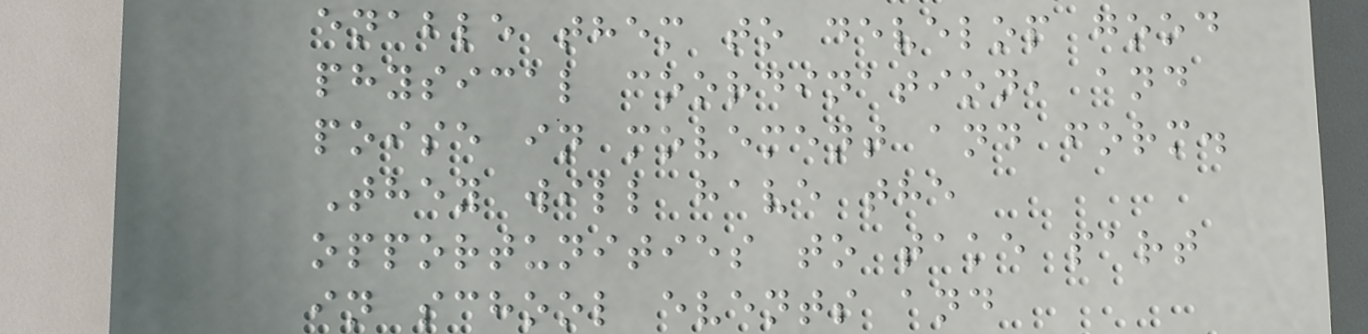enable them to develop good
physical coordination, and
poise in movement and form.
They will have the
opportunities to take part
in school events and
